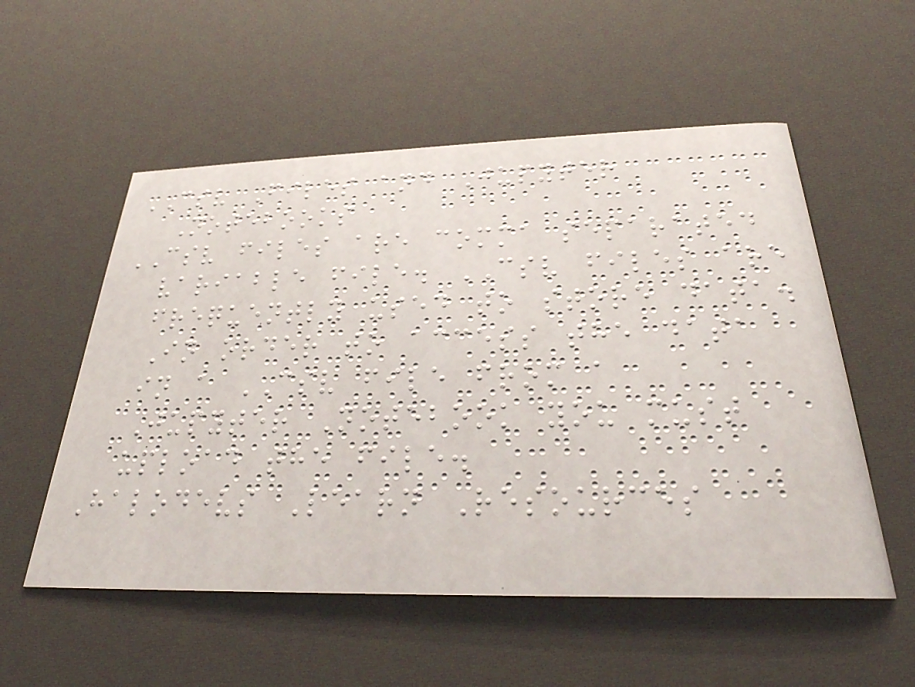CSV Files and Jupyter
Notebooks
CSV files are comma separated
variable file. CSV files are
frequently used to store data.
In order to access the data
in a CSV file from a
Jupyter Notebook you must
upload the file.
Halodevs Learn Resources
